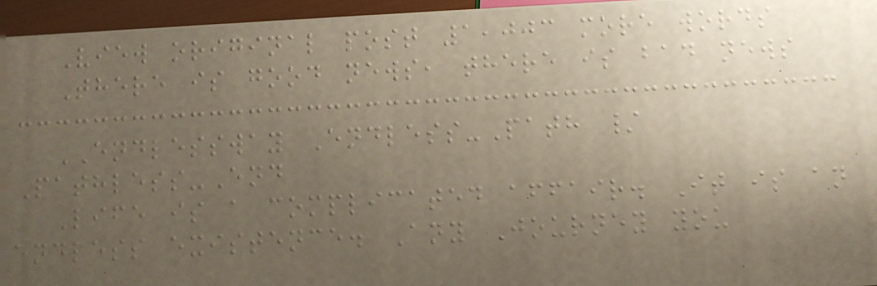View original post 1,003 more words
There is good news, there is bad news
ENDLESSWAY Endless-Path /
Pathless-End
Life is a complicated affair. It is an
endless existence. Any Journey you
